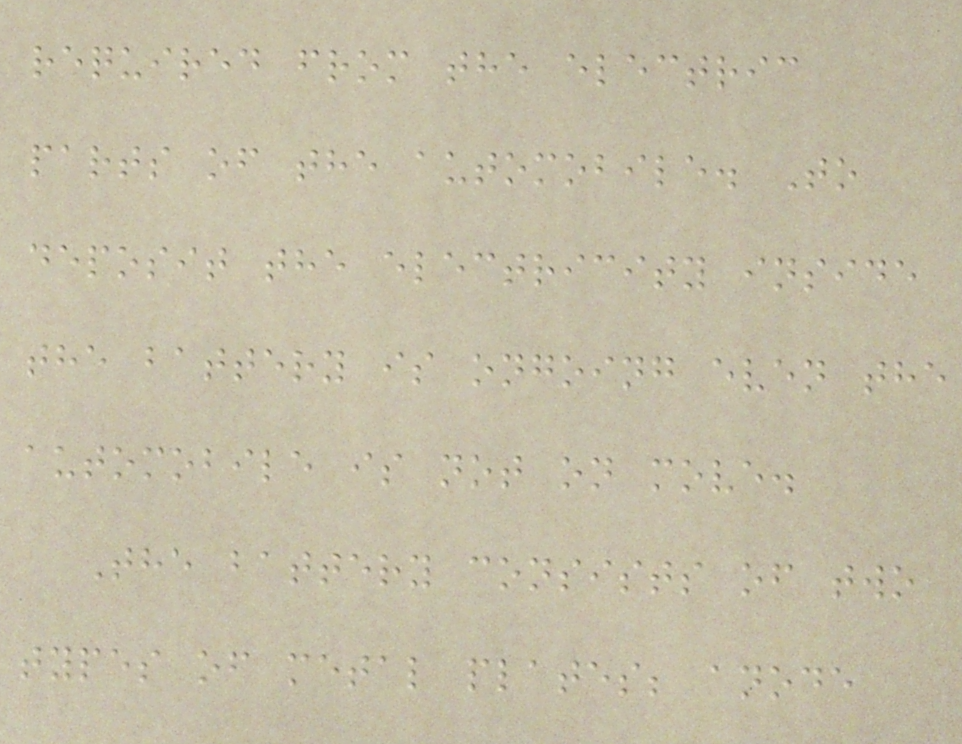required from the electric
parts of the automobile. To
deposit the electricity inside
the battery is ongoing even the
automobile is not on move.
The battery consists of two
types of metal plates; anode
